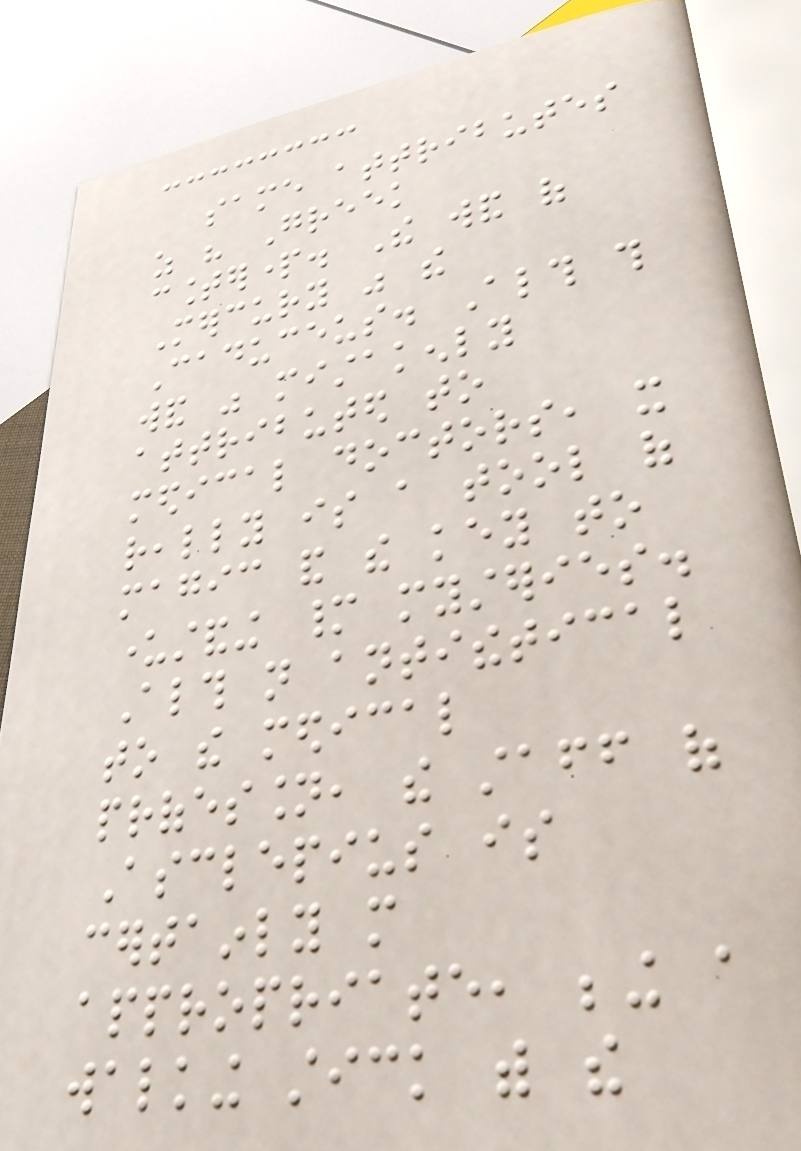same attributes
as his Greek
counterpart. The wand of
Mercury was the
Caduceus. Although this
wand was mistakenly
attributed to
medical doctors, it
really is a tool of
magic and the key to
understanding many mysteries.
Although not antithetical
to the medical
profession, the staff of
Asclepius is
certainly more
appropriate, being a
walking stick with the
